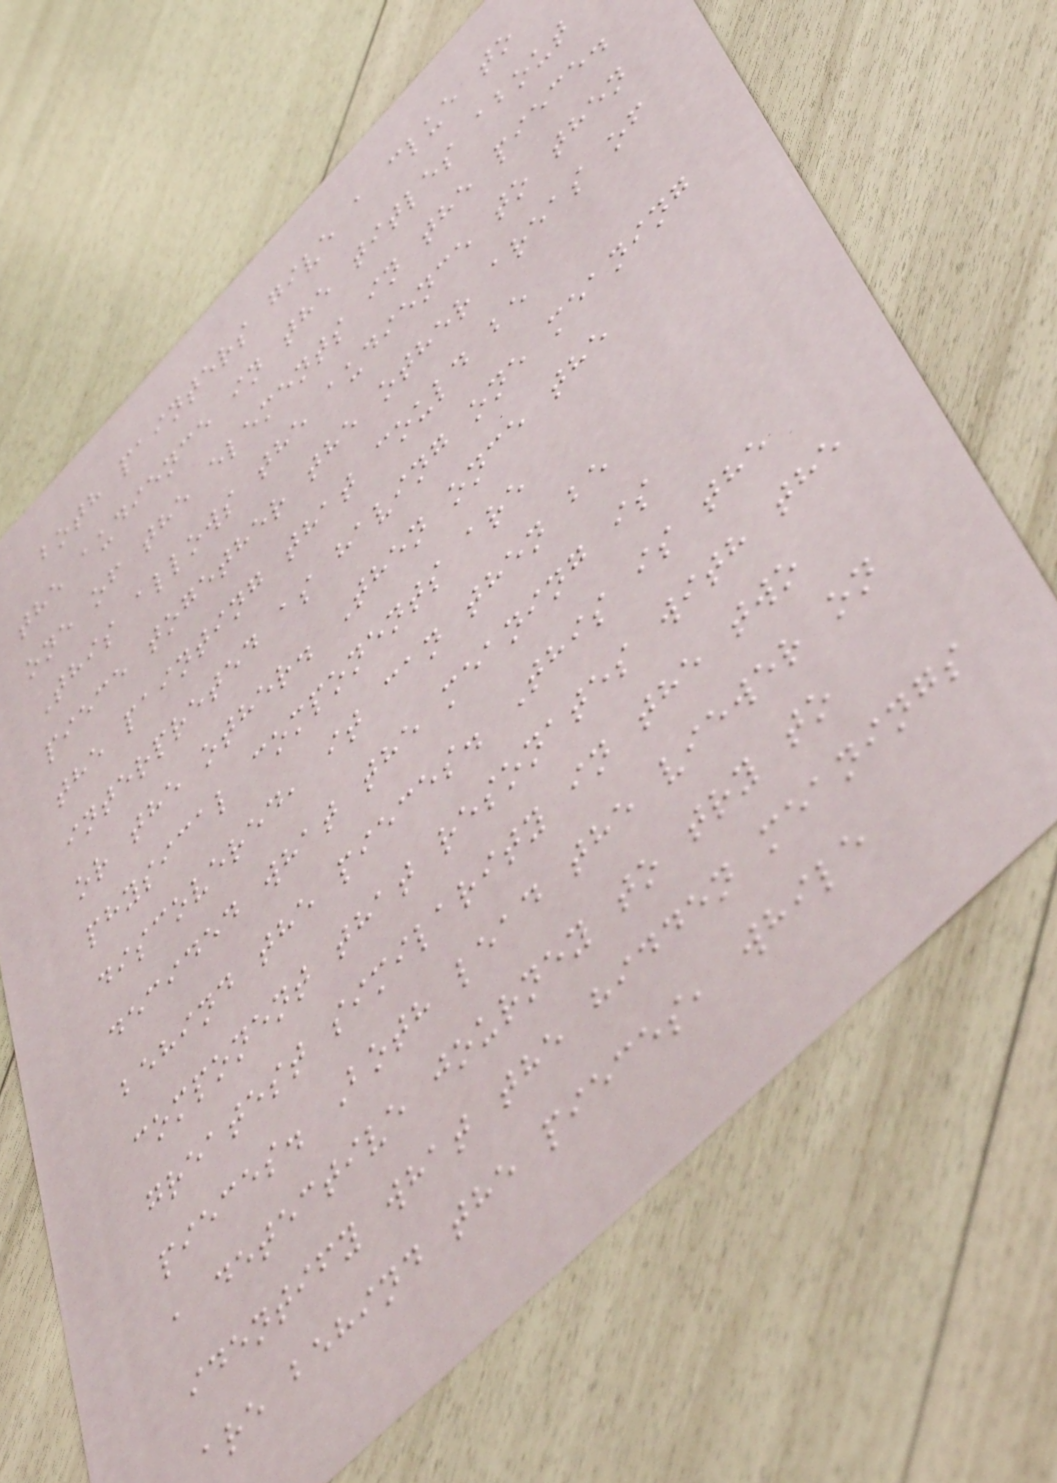both painters give a clue to
the audience in the titles about
one of the elements in the piece.
This allows the audience to then
piece together the other areas of
the painting that could be
interpreted as having one meaning
or the other. Then once the
physical components are
discovered, it can then be
decided what the meaning is
behind the pieces. This is the
component that resonates with the
greatest similarity in the two
pieces. Both lead the viewer on
a detective journey to try to
identify what the hidden meanings
are behind the pieces, while
